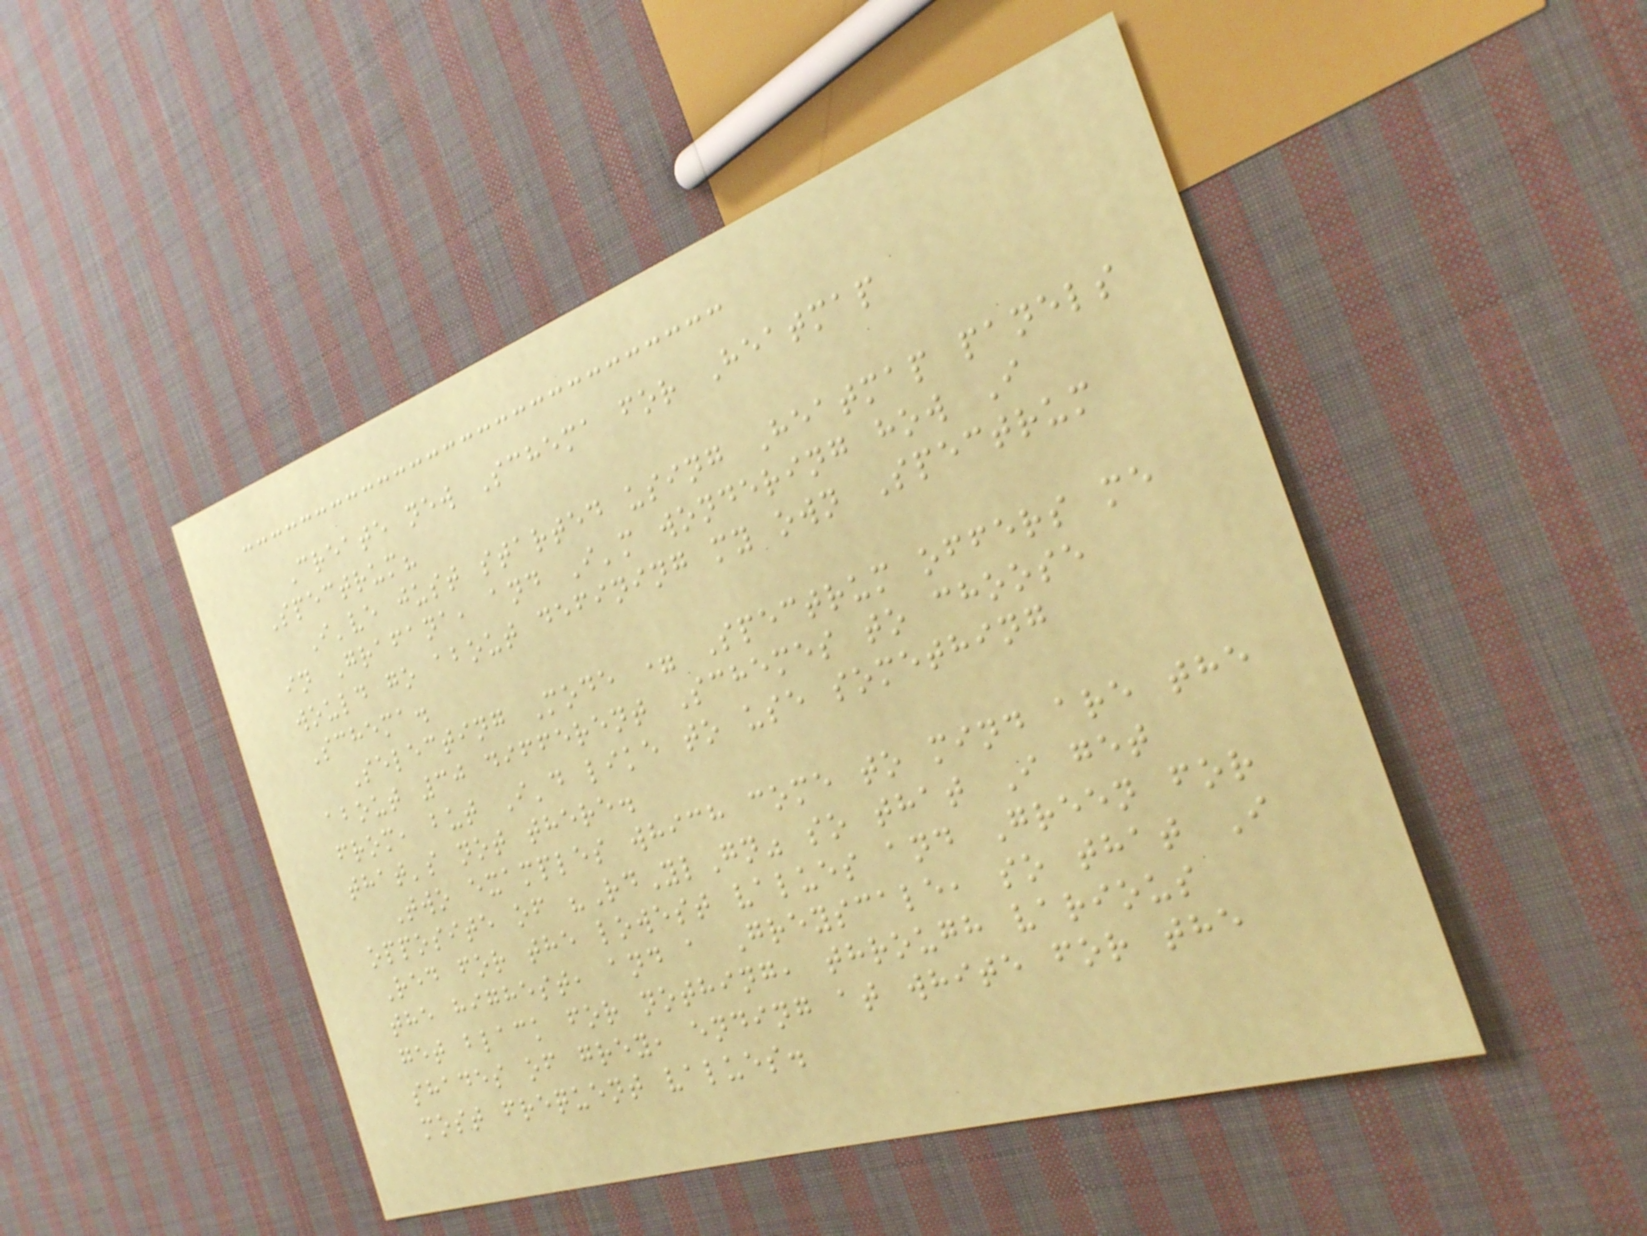Create new Schema for Heatmap
Spectrum?
I've just started using Heatmap panels
in Grafana, and I'm wondering how I
would go about defining my own Spectrum
Schema.
Selecting Mode = Spectrum offers me
about 30 different Schemes to choose
from, but I'd like to use something
that's not there.
Two examples which come to mind are the
opposite of "RdYlGn" so that I get
Red for the lowest values and Green for
the highest, and a Greyscale, so that I
get black for nothing, through various
shades of grey, ending at white for the
most frequent values.
